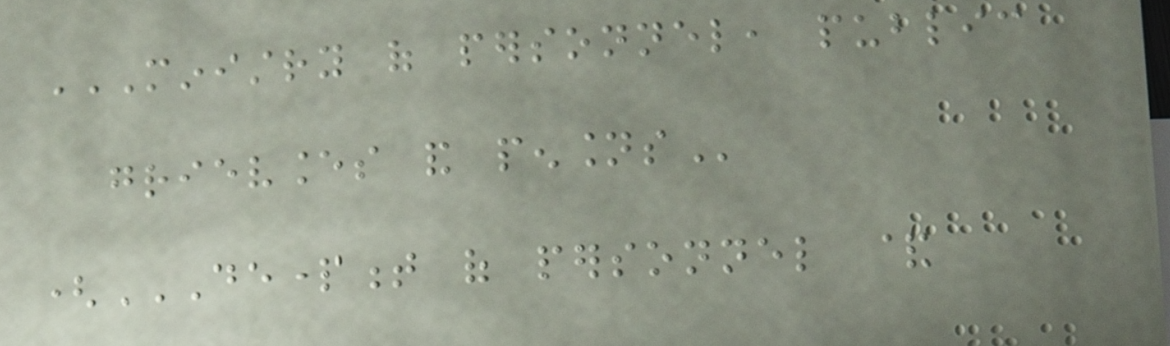MINISTRY OF PERSONNEL, PUBLIC
GRIEVANCES AND PENSIONS
(DEPARTMENT OF PERSONNEL &
